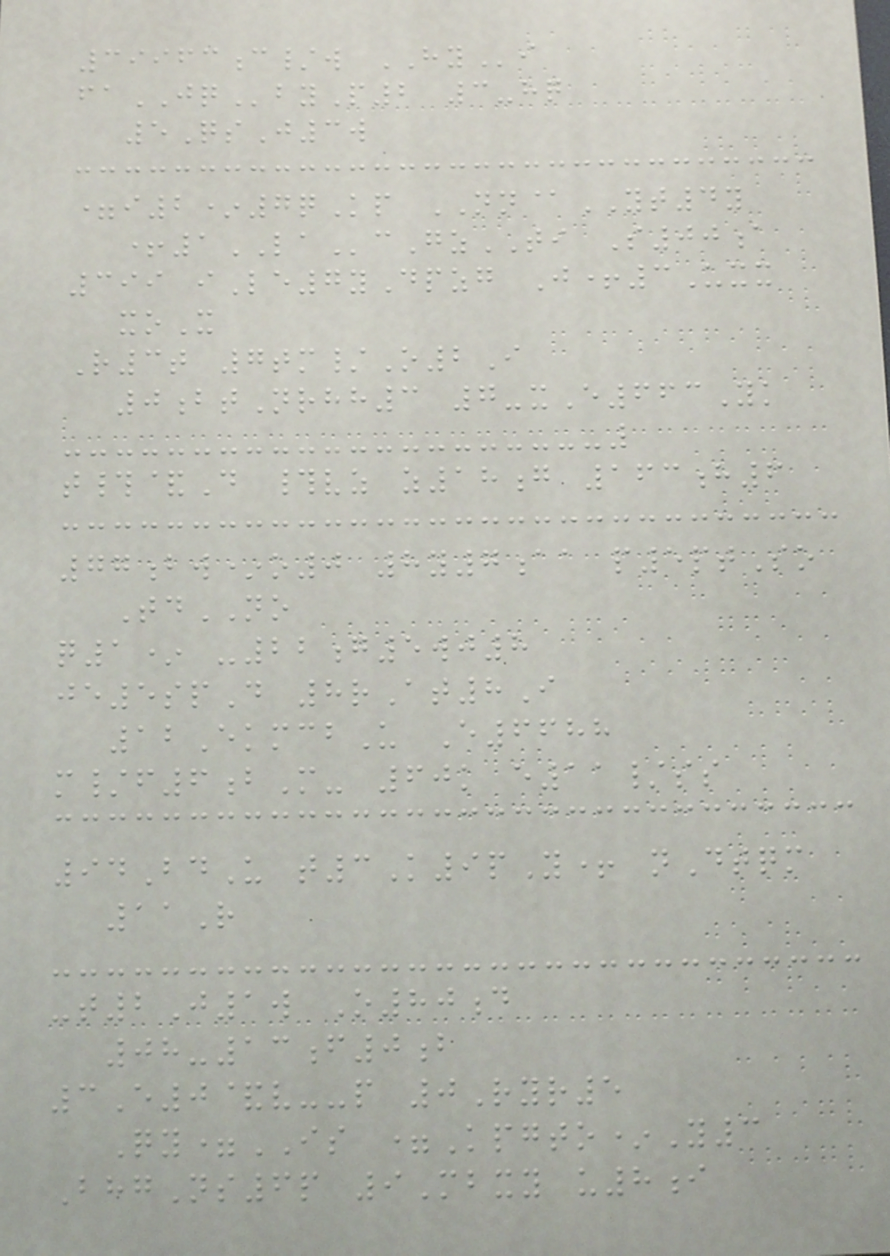39963c/w HYi
faJQbyP2 3-hq
5QsJ3w
=i2*7qKp NN@YT4y
+1LAcGzTI S00a
399 iLe7yDpzg J+3Uxx
xoX
R3t 7tm/O2I
0btNrhh3 7-xE663Yk
t#&D #vz z18g 163h6
77bw*o0 8y7aa p5ptSo
TdNO
q1* -22g5wj8
je5spD 8rAt8I
12EkmcbU E6688
m/f6bM- 60k e11/ss
94BdU t3K9pY+ nDtqm
11R
-t2J1w O80d
08-13f0b
3E0&v--p 0Ryr5
Qy=IS =Kpgto*Y3
BhgNs6p 9Mbxy u8i
